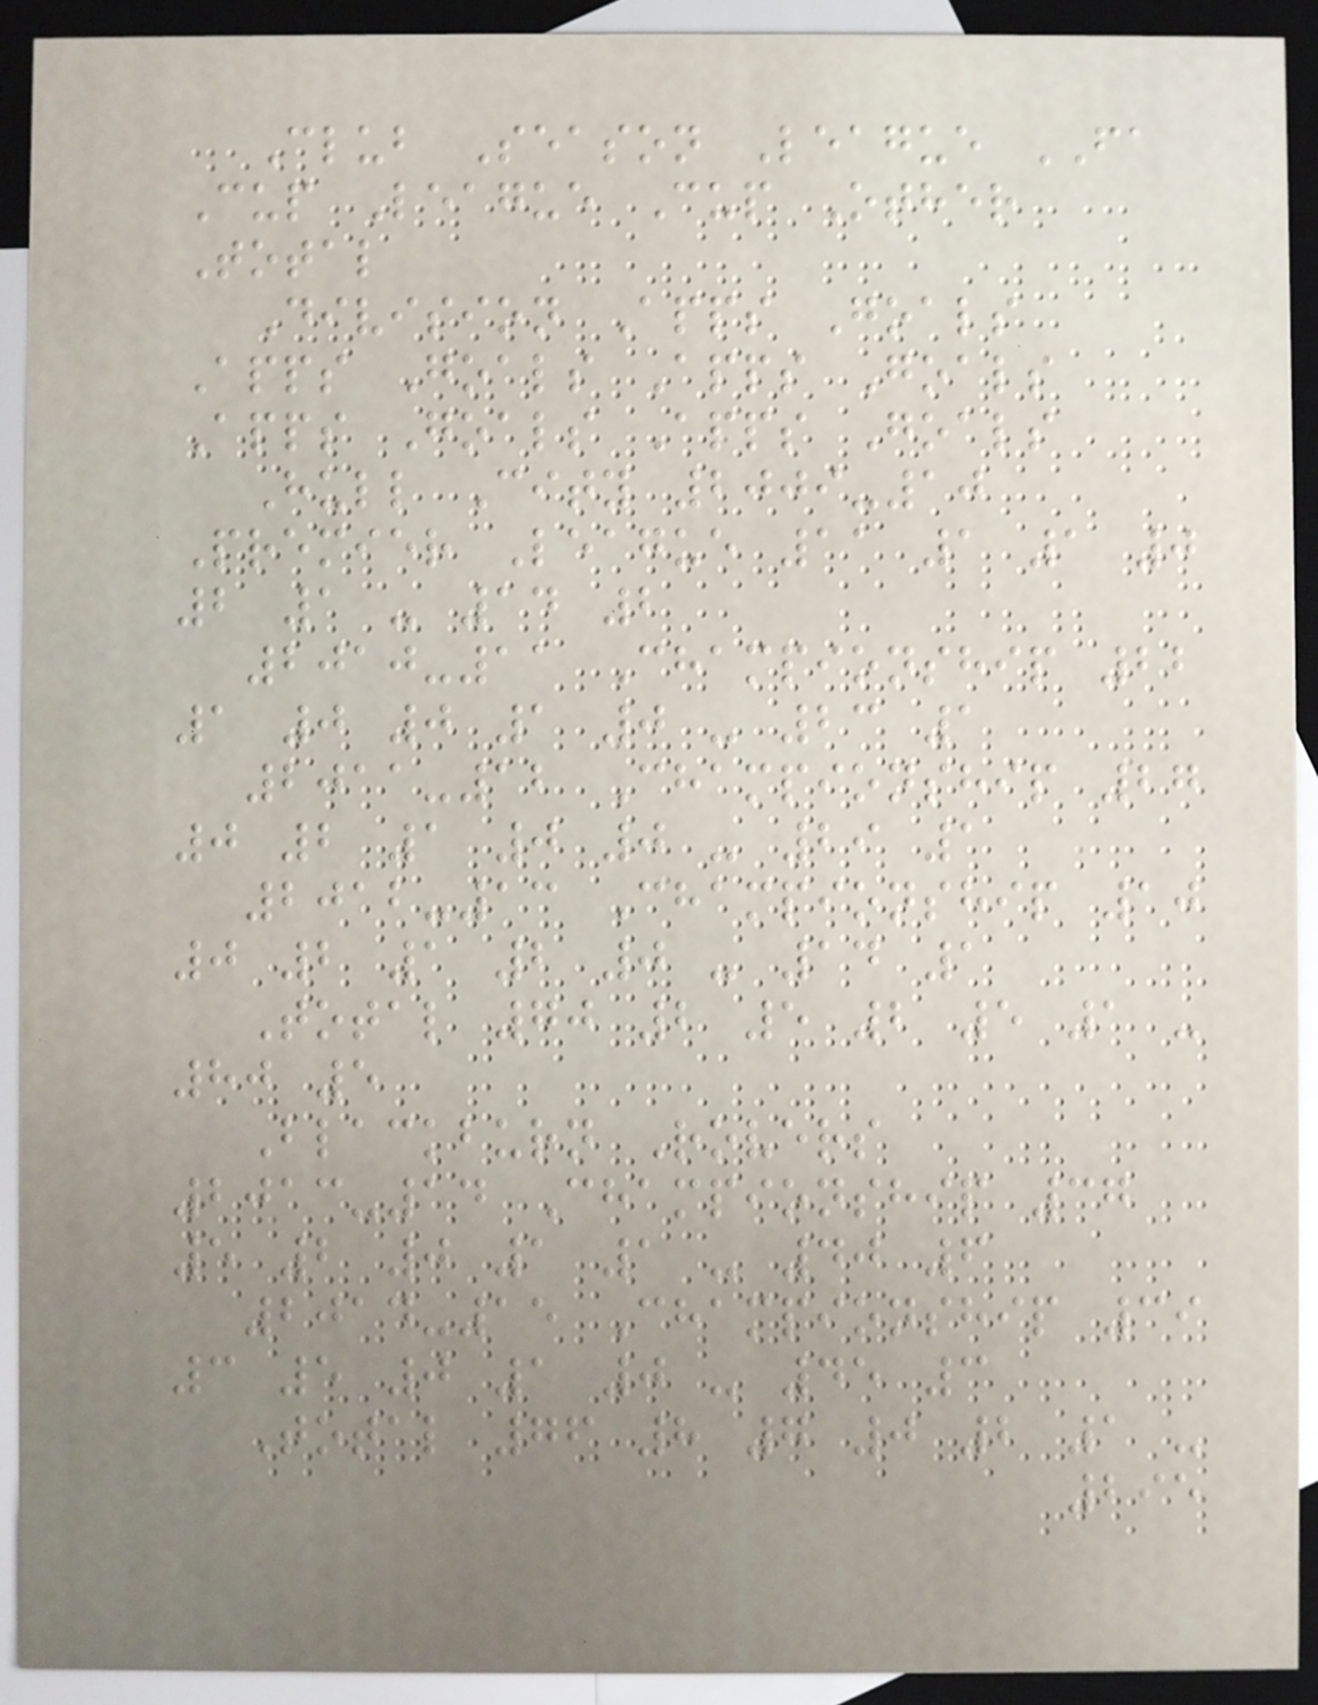Club Season League FA
Cup League Cup Other
Total
Division Apps Goals
Apps Goals Apps Goals
Apps Goals Apps Goals
Hull City 2009-10
Premier League 11 1 1 0
2 1 - 14 2
2010-11 Championship 22
1 0 0 1 0 - 23 1
2011-12 Championship 27
0 2 1 0 0 - 29 1
2012-13 Championship 10
0 2 1 2 0 - 14 1
Total 70 2 5 2 5 1 -
80 5
Blackburn Rovers
2013-14 Championship 37
5 2 0 1 1 - 40 6
2014-15 Championship 39
3 5 0 1 0 - 45 3
Total 76 8 7 0 2 1 -
295
